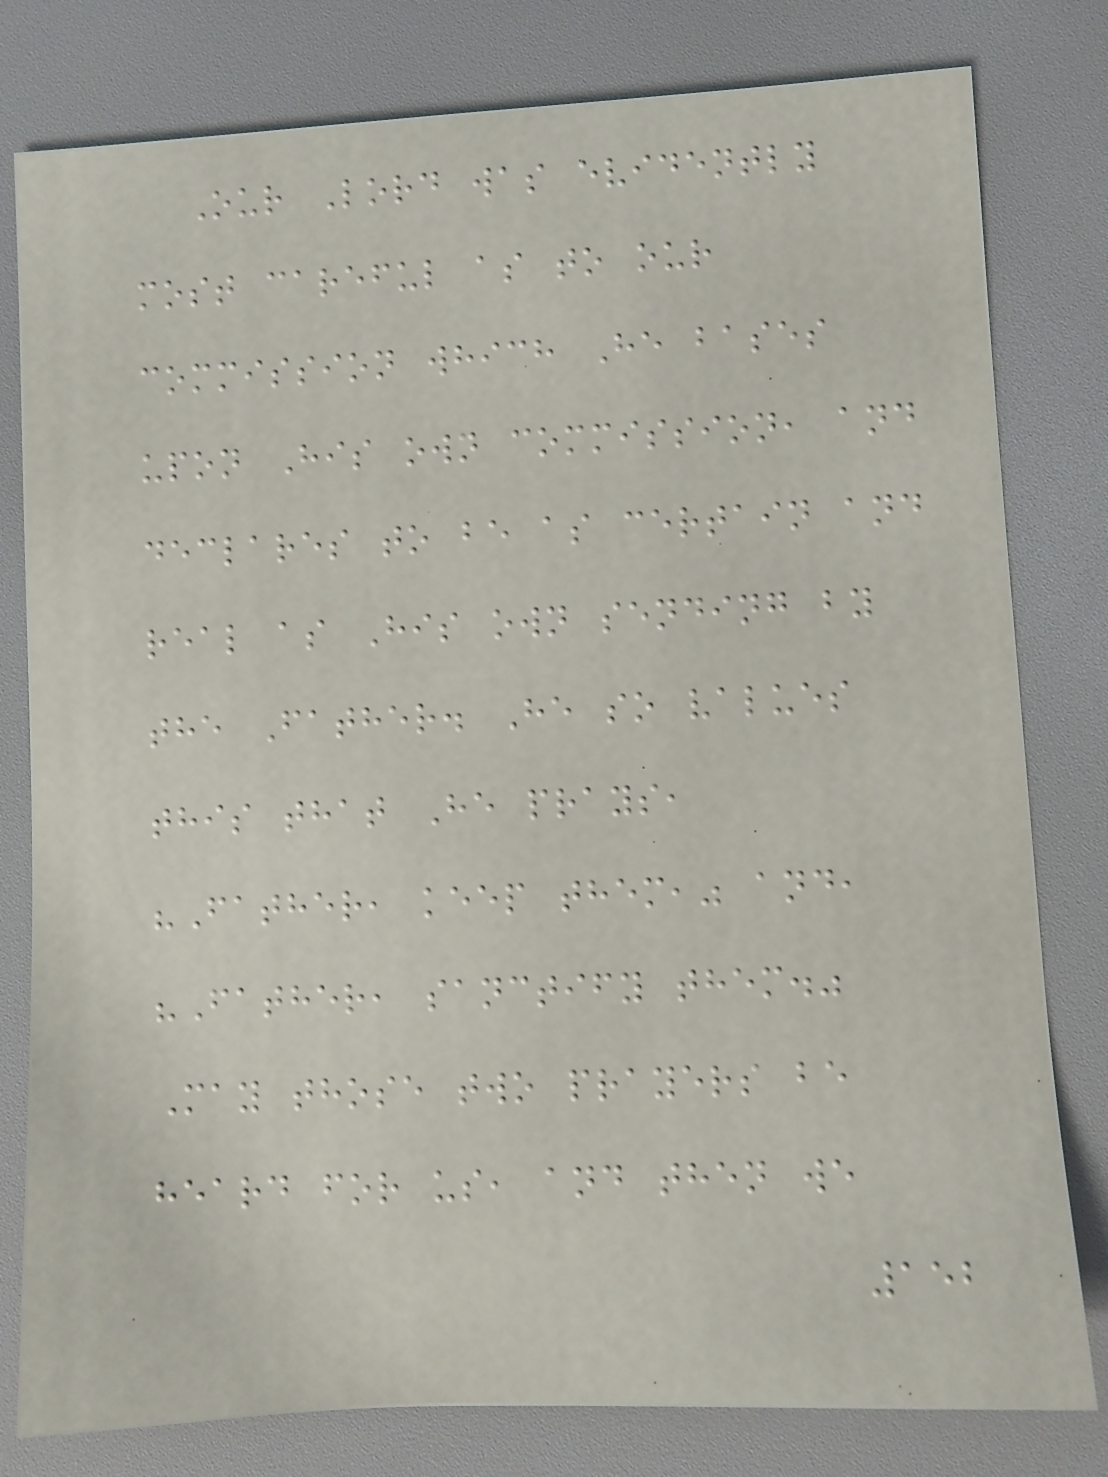Our Lord was evidently
most careful as to our
commission which He bases
upon His own commission, and
declares to be as certain and
real as His own sending by
the Father. He so values
this that He prays,
"Father, keep them," and,
"Father, sanctify them."
May those two prayers be
heard for us, and then we
152
